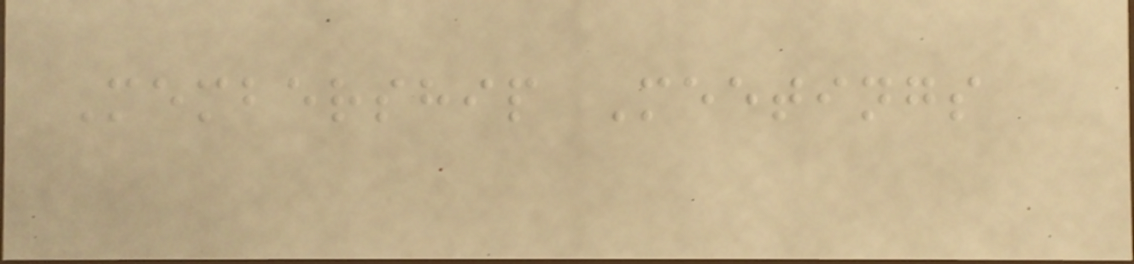Membership Meetings
